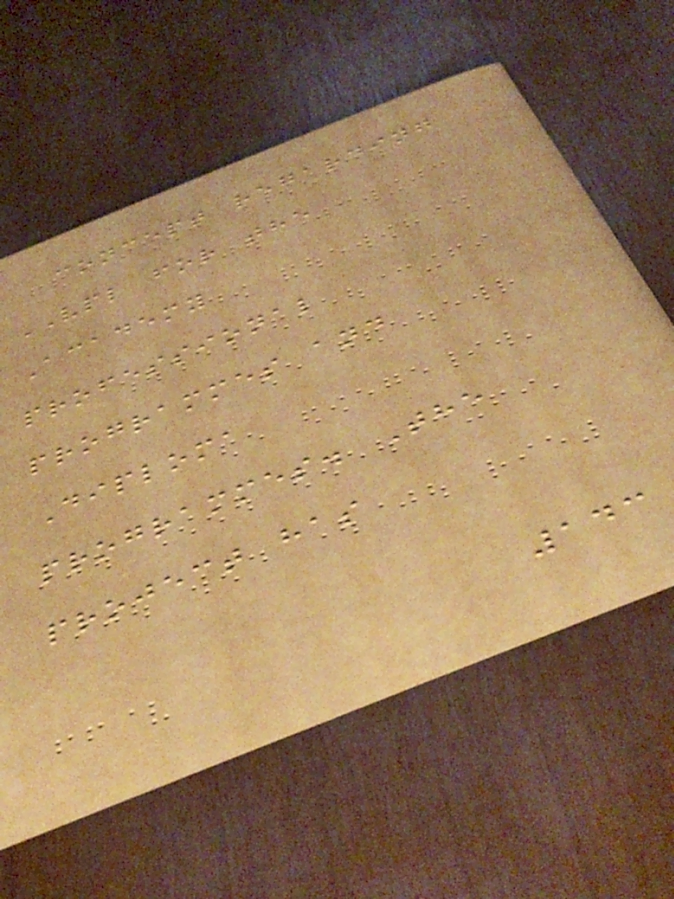concept regarding
VPL for the
Academy
professional
programmes and
Diploma
programmes. The
project has
143
